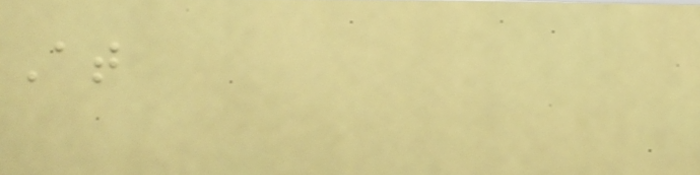At
